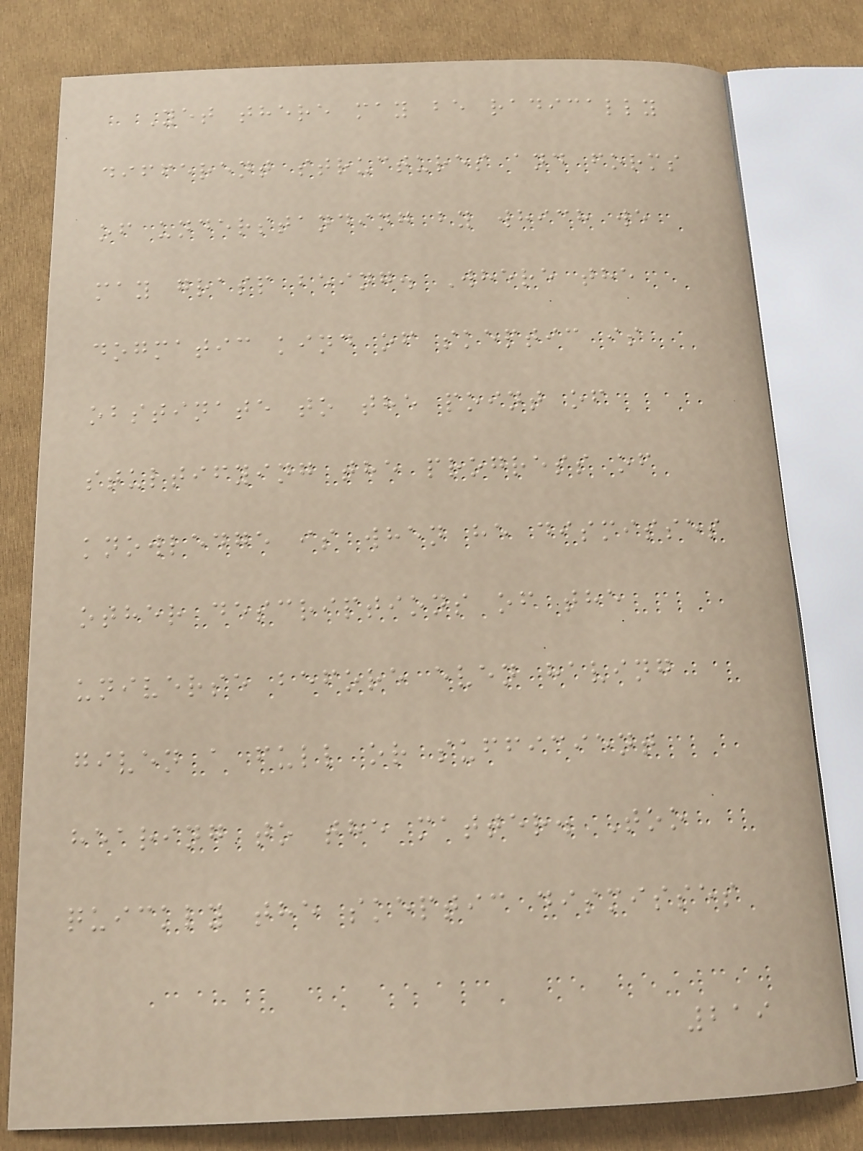Yet there may be radically
different structures and forms
of understanding by which we
may grasp being. Where the
dogmatic kind of skeptic is
obstinate to the point of
stultifying the progress of
knowledge is when he dismisses
other descriptions of the
universe before even having
given a full or sufficient
hearing to the matter. Too
quickly the skeptic dismisses
219
